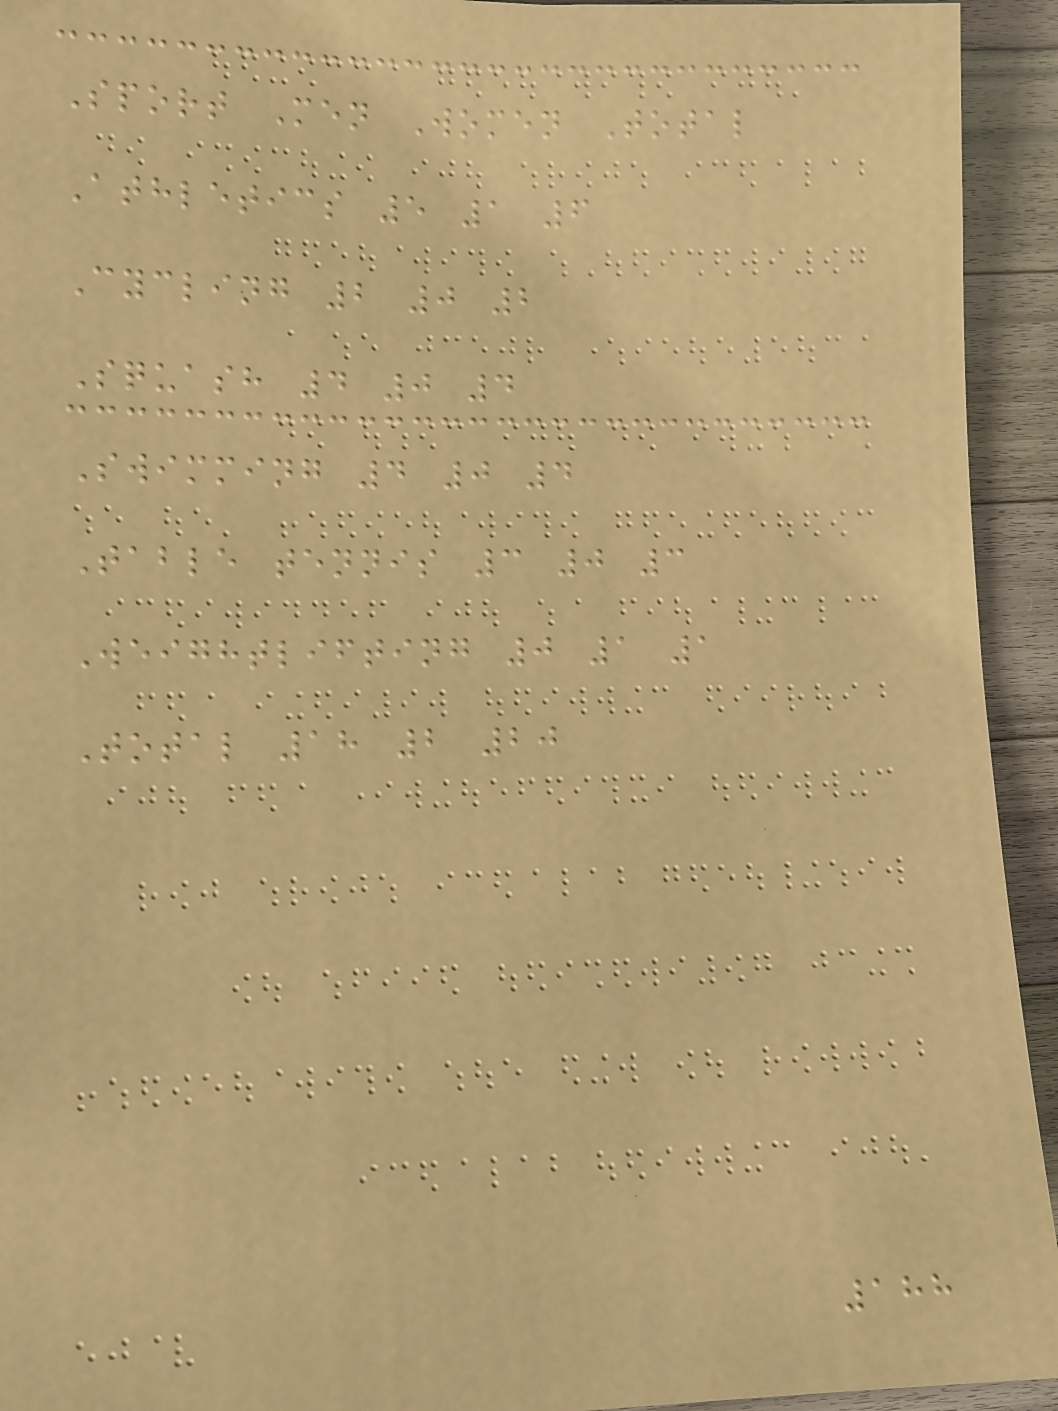Sport Men Women Total
Athletics 5 1 6
Cycling 2 0 2
Squash 4 0 4
Swimming 4 0 4
Table tennis 3 0 3
Weightlifting 0 1 1
Total 18 2 20
188
